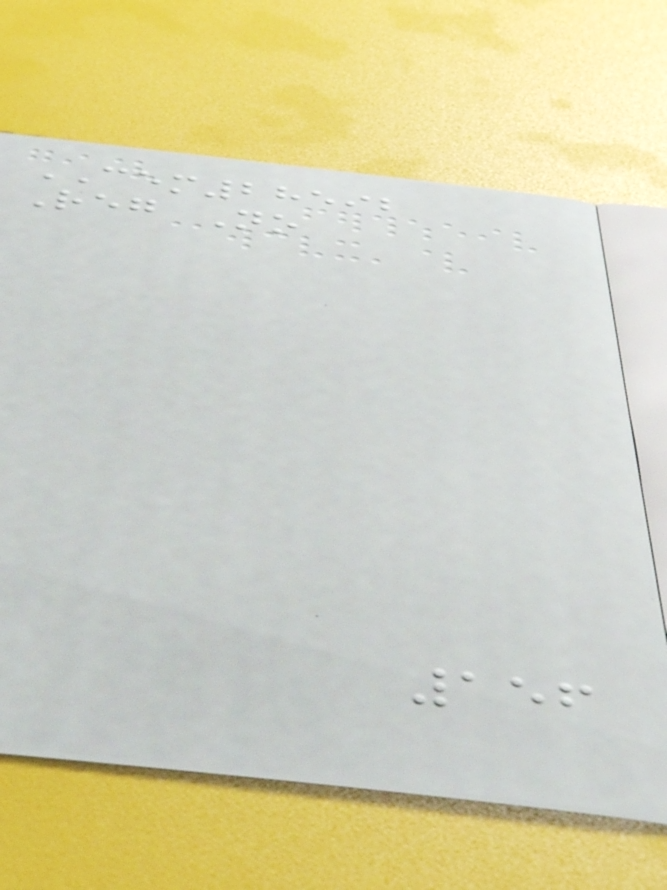CEM28592
Reg No
156
